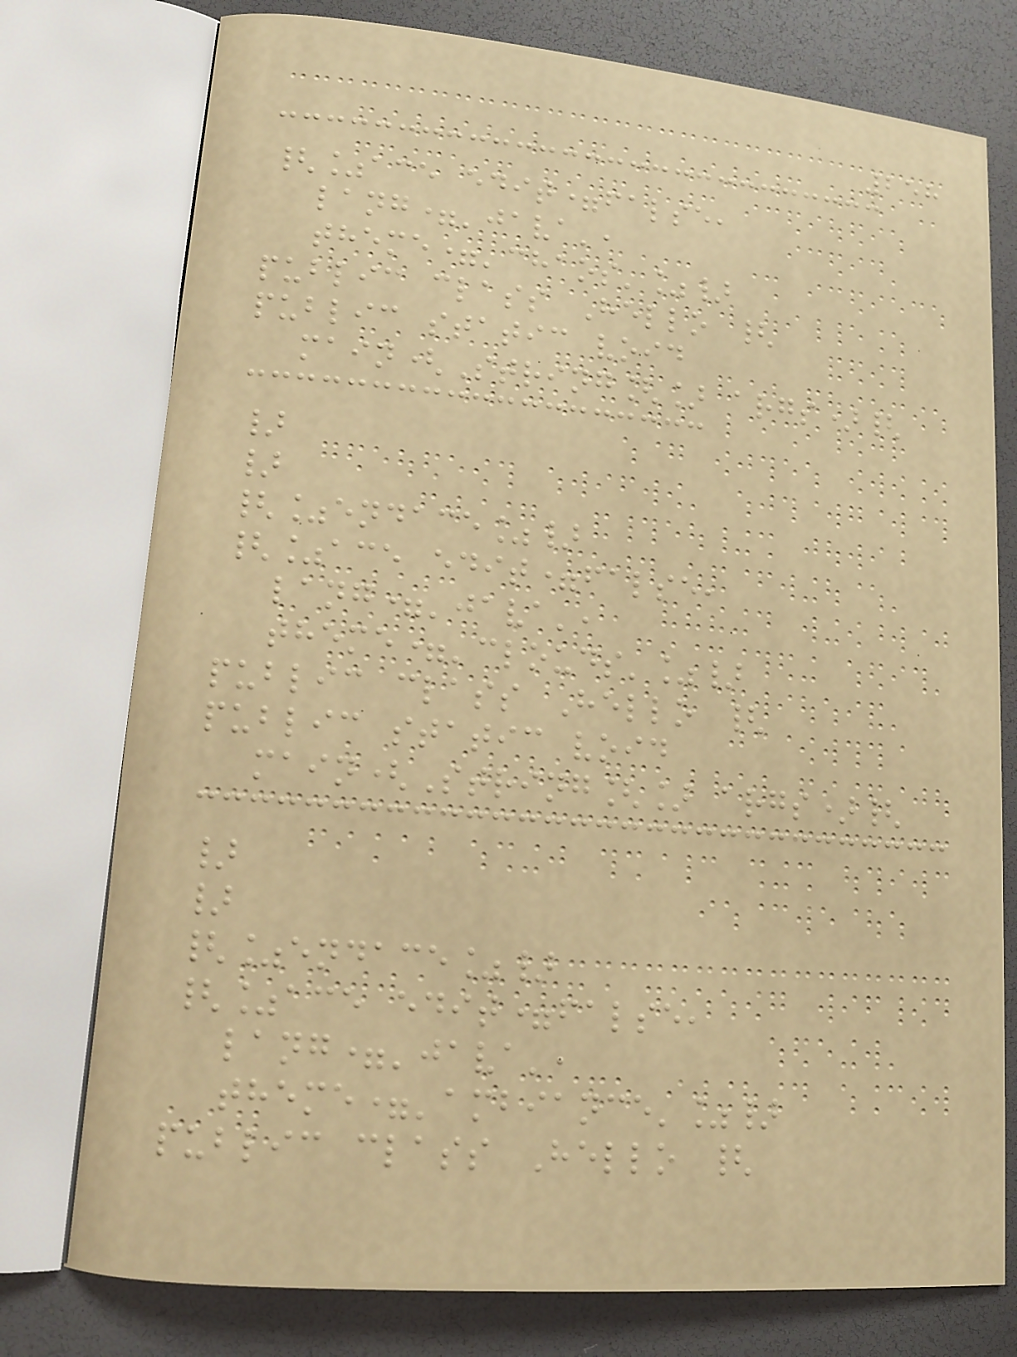258
{%ace edit=false,
lang='java',
theme='chaos'%}
public class Hello {
public static void
main(String[] args){
}
}
{%endace%}
{%ace edit=false,
lang='java',
theme='clouds'%}
public class Hello {
public static void
main(String[] args){
}
}
{%endace%}
{%ace edit=false,
lang='java',
theme='ambiance'%}
public class Hello {
